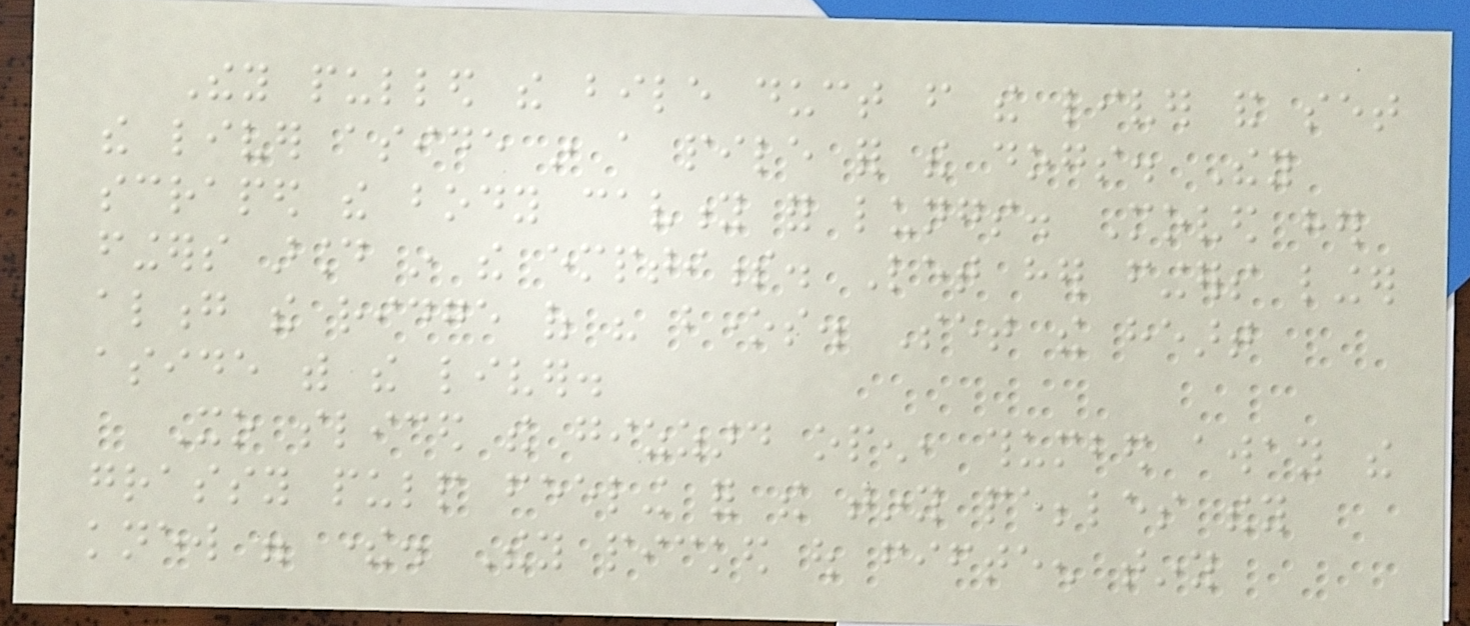They pulled the bile duct from the liver and set
the liver aside in a pile for the dogs. They
scraped the body cavity for lungs. Moved her
fingers around in the emptiness. Let her fingers linger
along the ridge of his bones. Set the heart
aside with the liver.
Xo sliced the gizzard open, thumbed away the
grassy pulp feeling for the tiny pebbles they
knew were there. They picked out fifteen tiny
